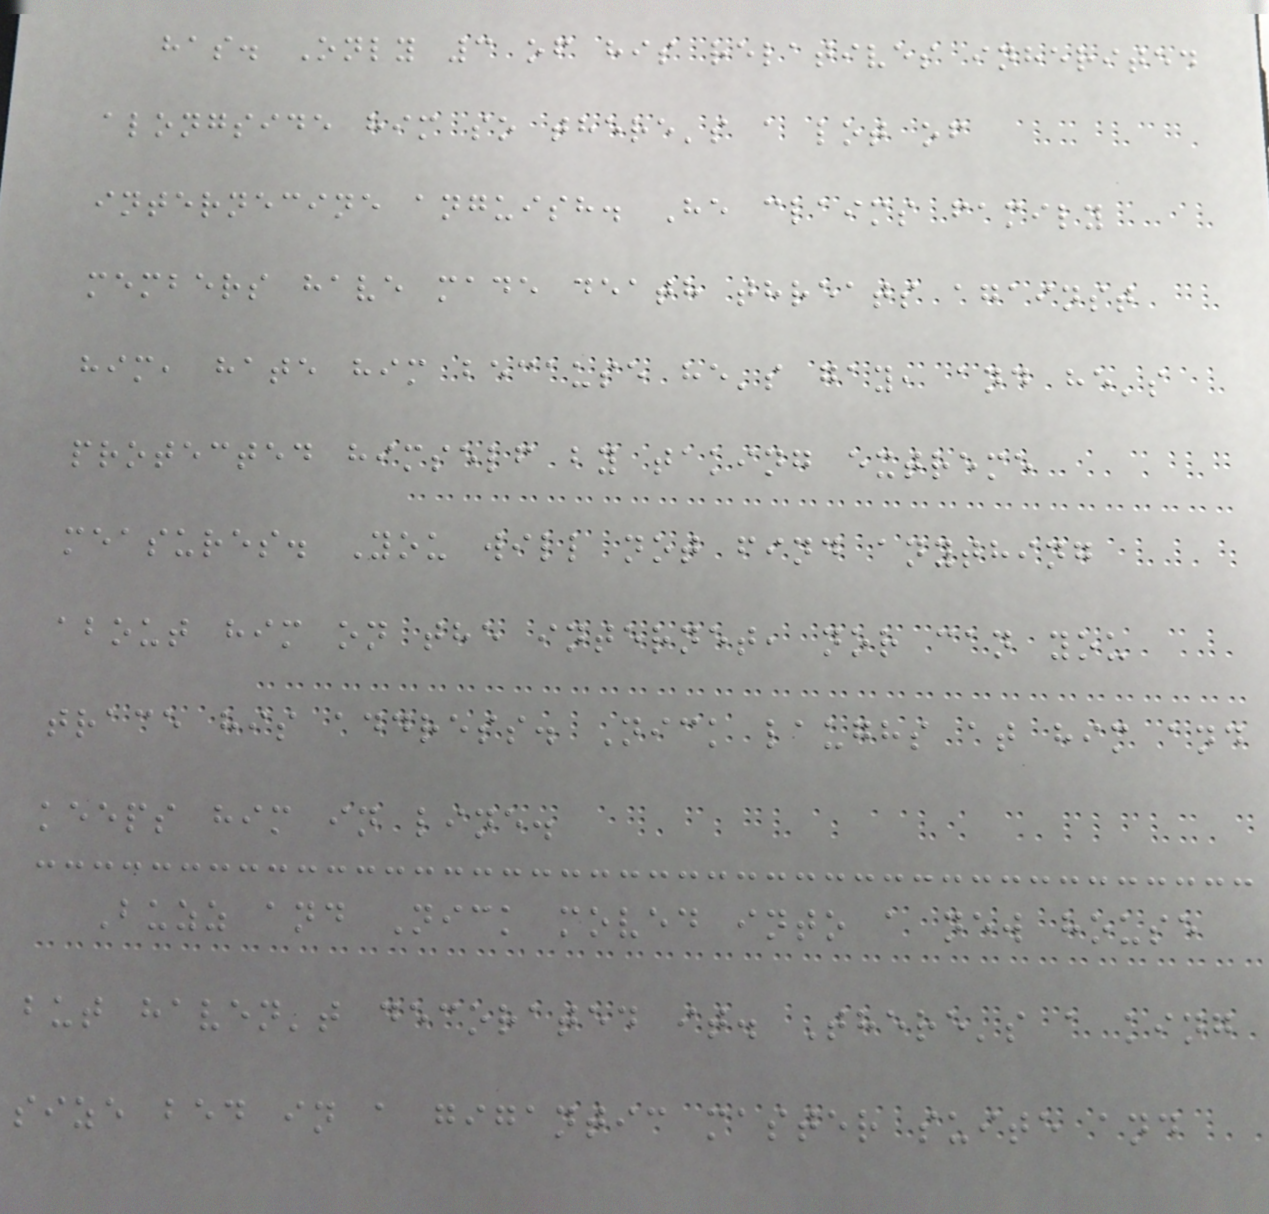has. Only 3 of his relatives inherited
alongside him so there's a lot of
internecine anguish. He claims family
members have made death threats against
him, hate him because he's gay, and he's
protected himself by taking extreme
measures. You will not find anything
about him on the internet, nor can you
trace his address. Nick laughs at him and
keeps him in line.
Buzz and Nick moved into a new house
but haven't decorated it. There's a king
size bed in a gigantic master suite and
